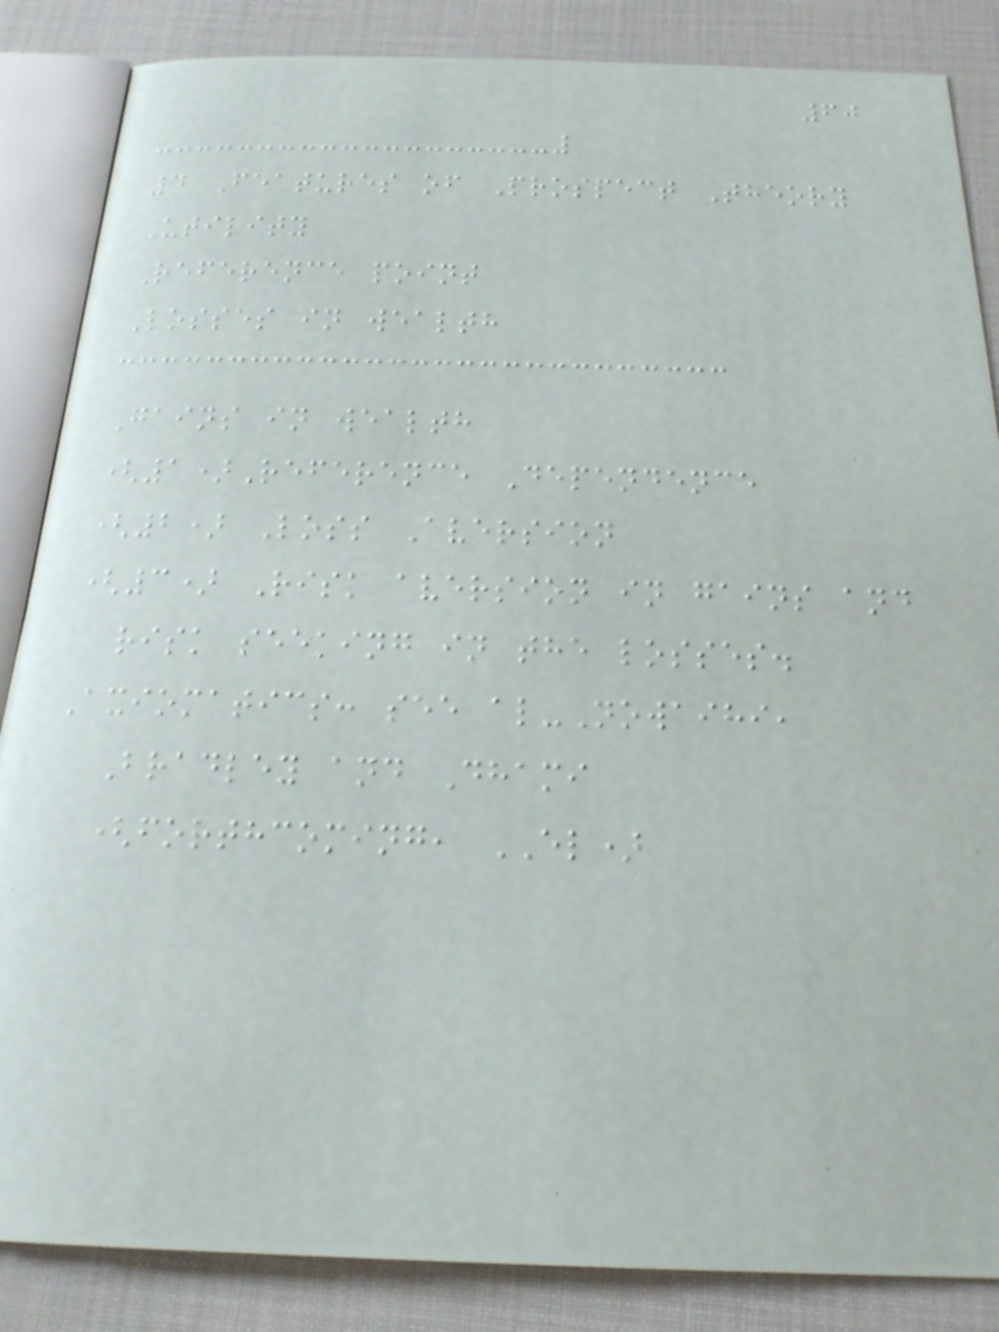60
4 Features of Prospect Theory
Utility
Reference point
Losses in wealth
Gains in wealth
(1)Reference Dependence
(2) Loss Aversion
(3) Risk aversion in gains and
risk seeking in the losses.
Axiomatics: see al-Nowaihi,
Bradley and Dhami
(forthcoming, EL)
